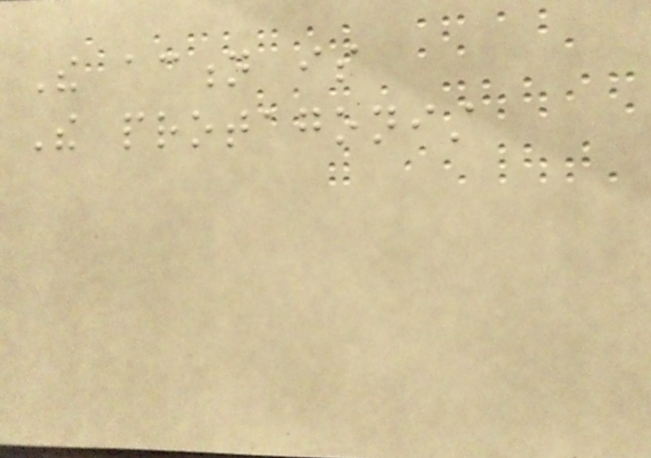The action is
The protagonist
